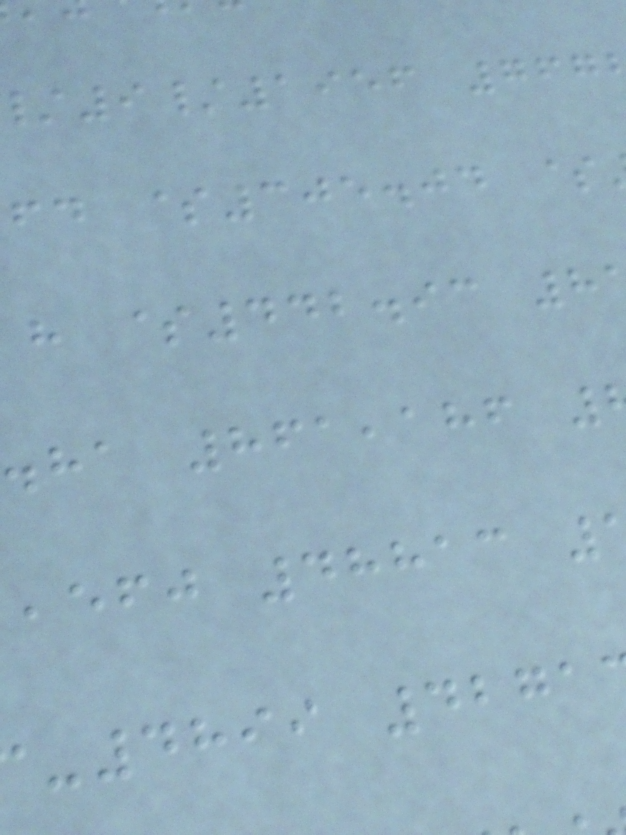9/1956 767
fd $305.04 $
h $442.93 8
.ha 861,186
,efj 48813
-4899 4271
